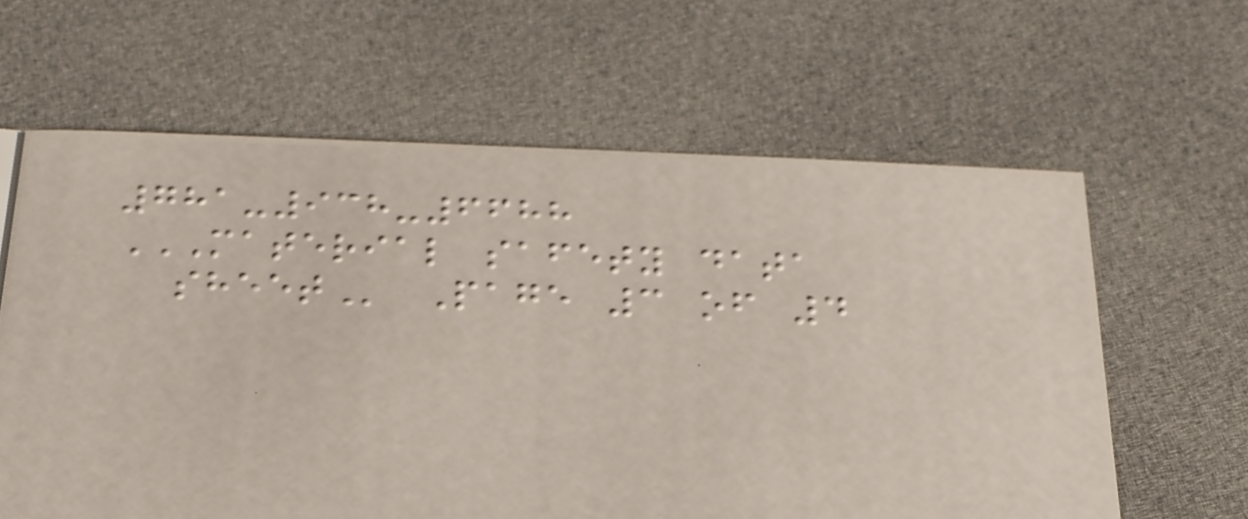781-938-6688
MATERIAL SAFETY DATA
SHEET Page 3 of 4
